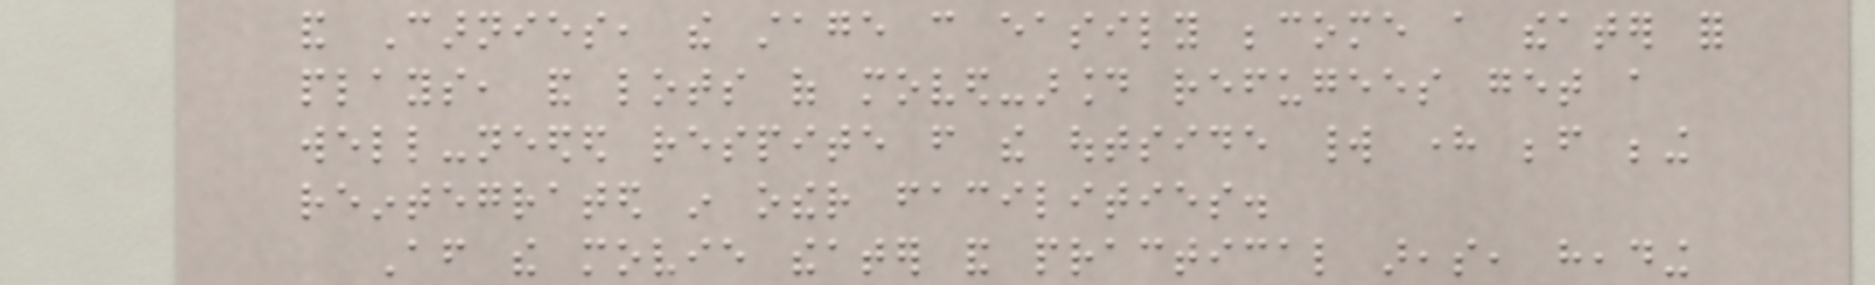and Carnies, the stage can easily become a theater for
plays, and lots of moved-around refugees get a
well-needed respite from the outside world here before being
reintegrated in other facilities.
After the movie theater and practical areas, heading
